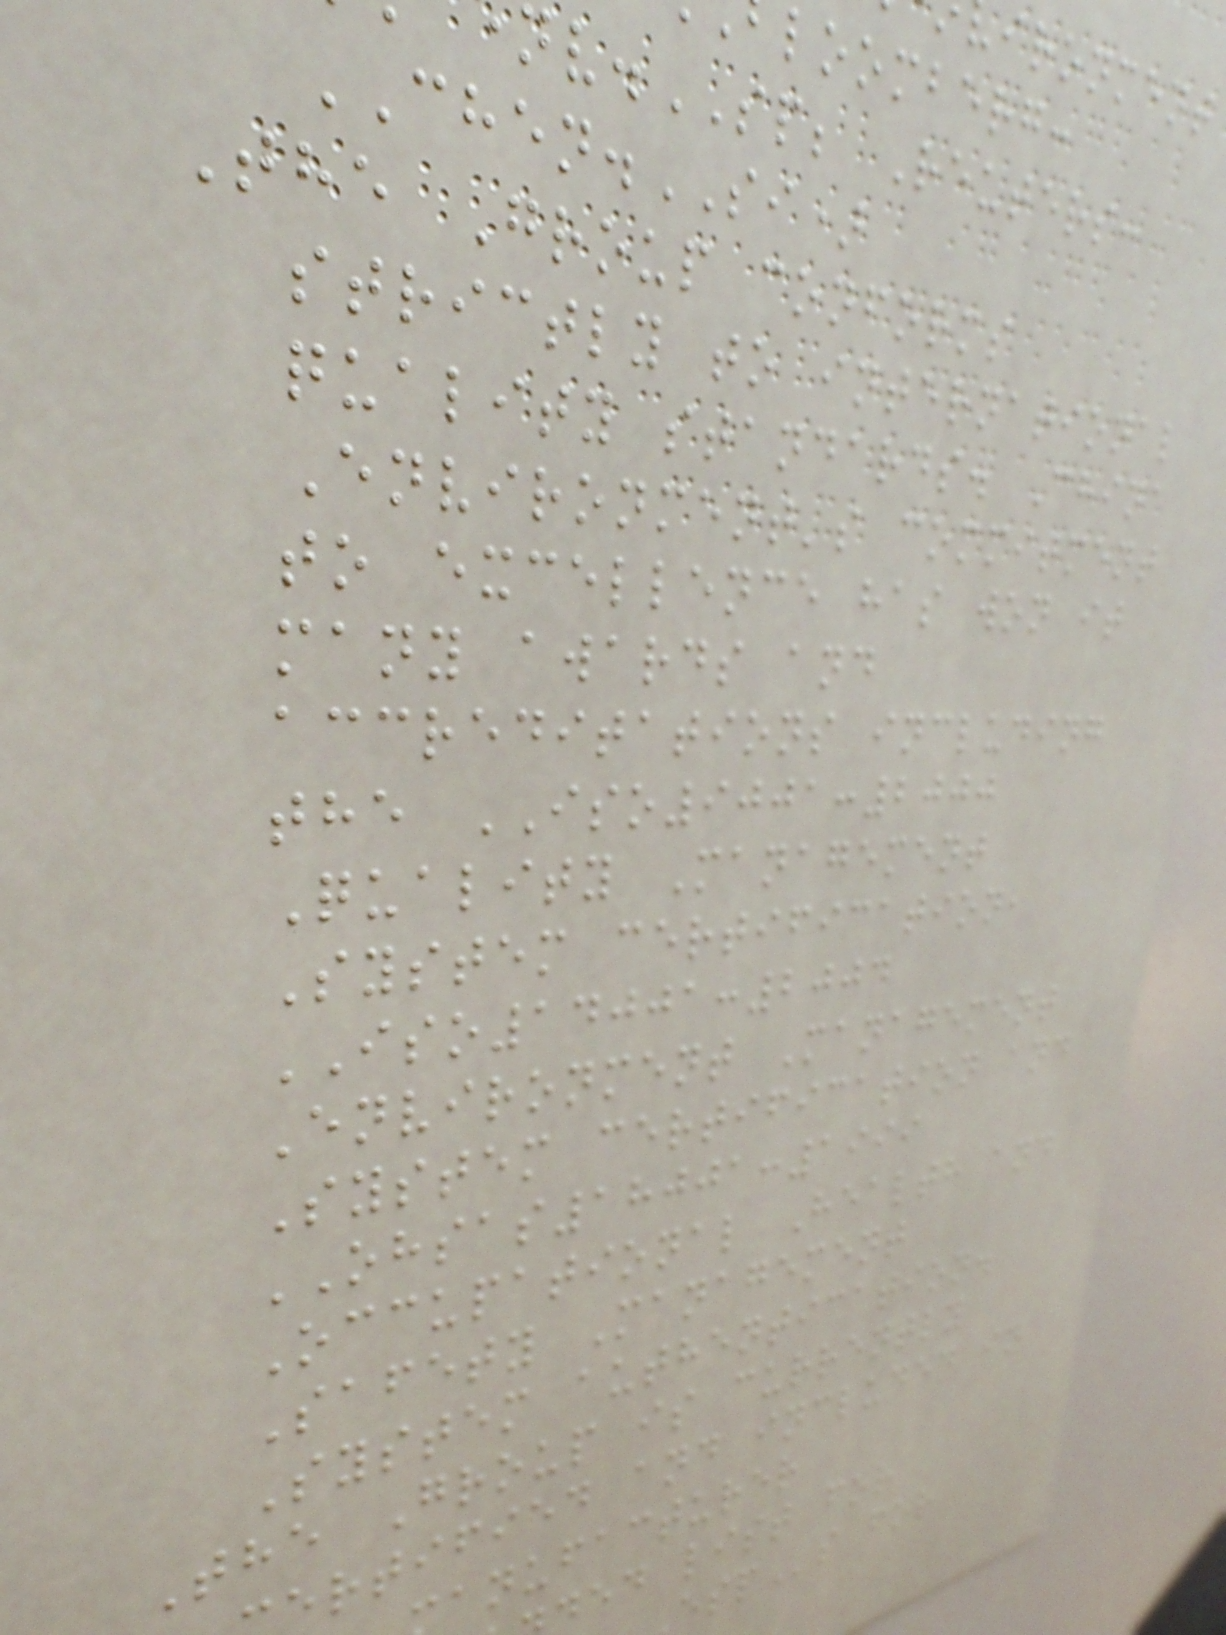ironment
loomberg:
.SP; Reuters:
CHEN.SI)
The Group conforms
strictly to international
quality standards. China
Environment's commitment
to excellence has won it
many awards and
accreditations including
the ISO9001:2000
Quality Management
System certification,
ISO14001:2004
Environment Management
System certification and
OHSAS18001:1999
Occupational Health and
Safety Management
System authentication.
The Group is currently
ertified and included in
anufacturer
ed list for
